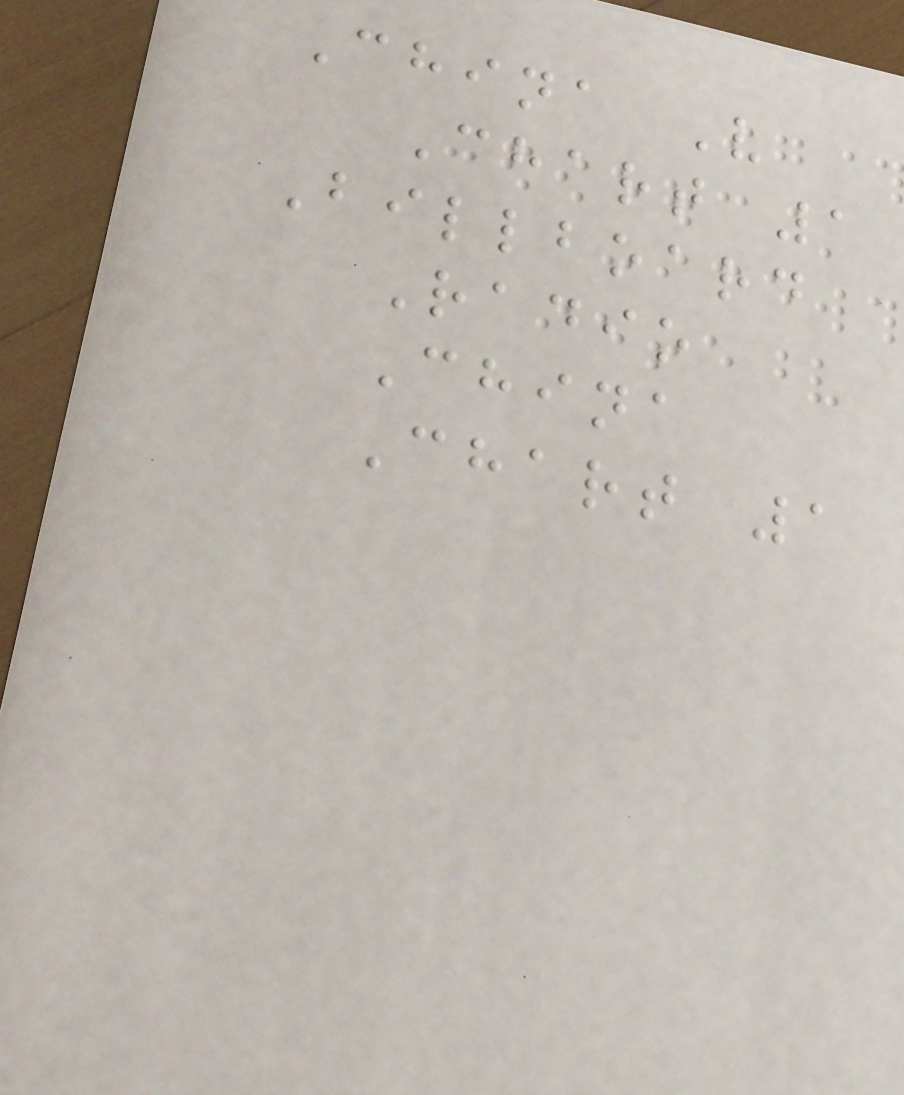China V
Chart 1
Billboard
Radio
China
Chart 1
